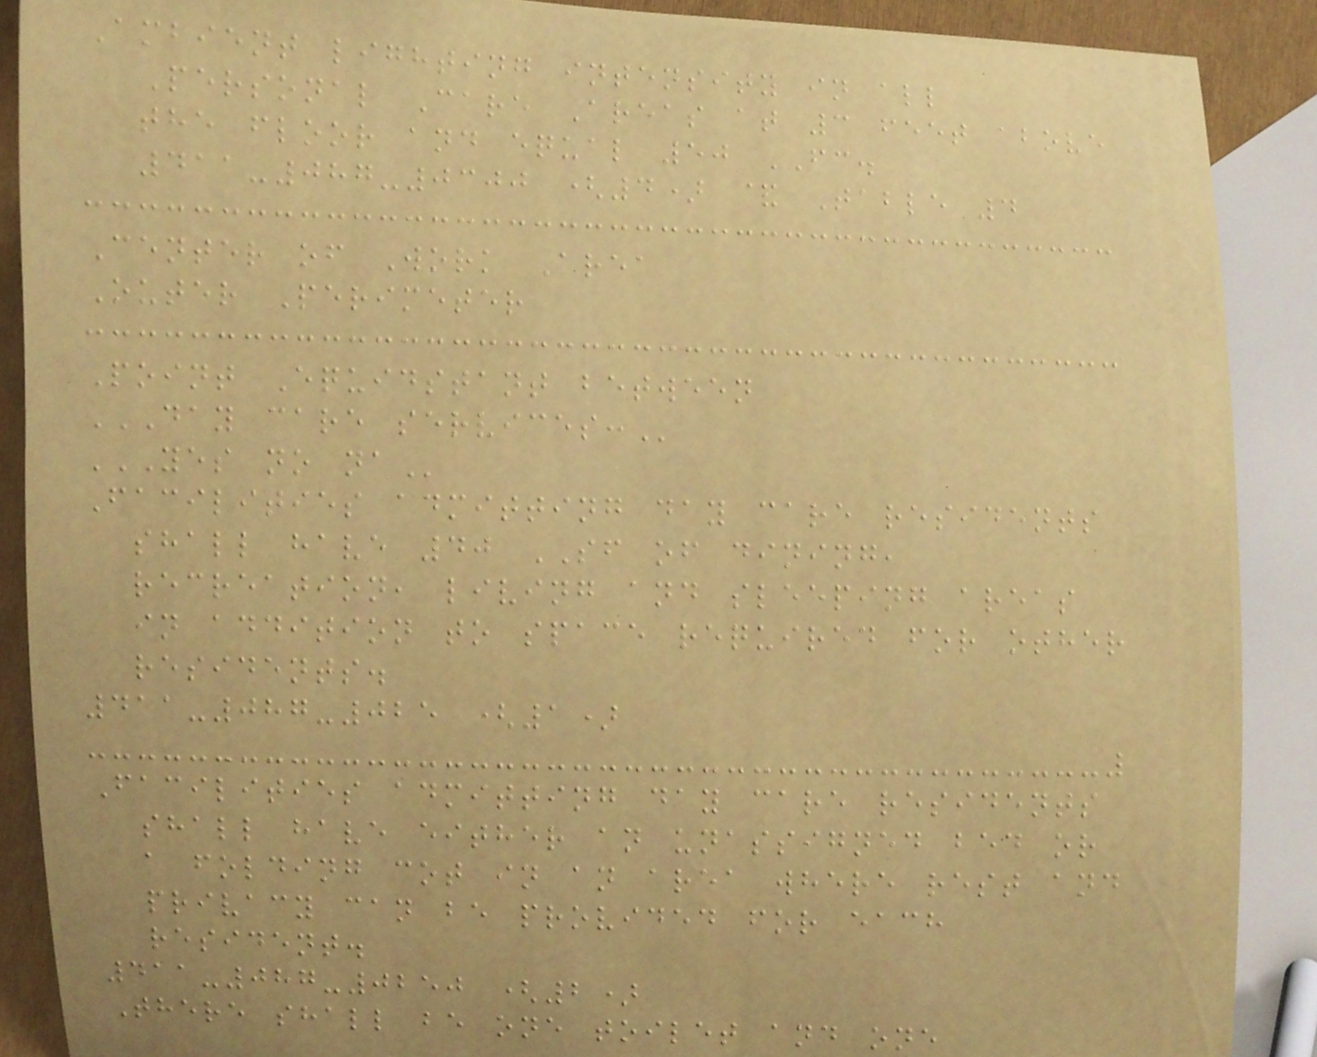Ambient lighting intensity in all
Personal Care Areas at 3 feet above
the floor and equal 50 FC.
411-087-0300 (4) & Table 4
Center of Work Area
Outer Perimeter
Point Equidstant between
DAY CARE SERVICES:
YES NO NA
Facilities admitting day care residents
shall have 40 SF of dining,
recreation, living and sleeping areas
in addition to space required for other
residents.
411-087-025 (1)
Facilities admitting day care residents
shall have either an unassigned bed or
a folding cot in an area where rest and
privacy can be provided for each
resident.
411-087-0250 (2)
There shall be one toilet and one
